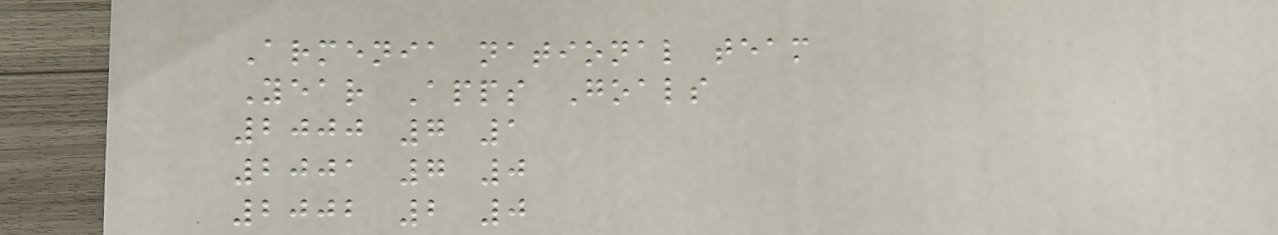Armenia national team
Year Apps Goals
2000 7 1
2001 7 0
2002 2 0
